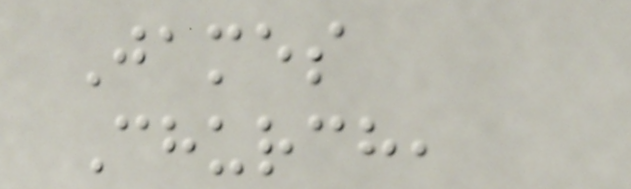James
Church,
